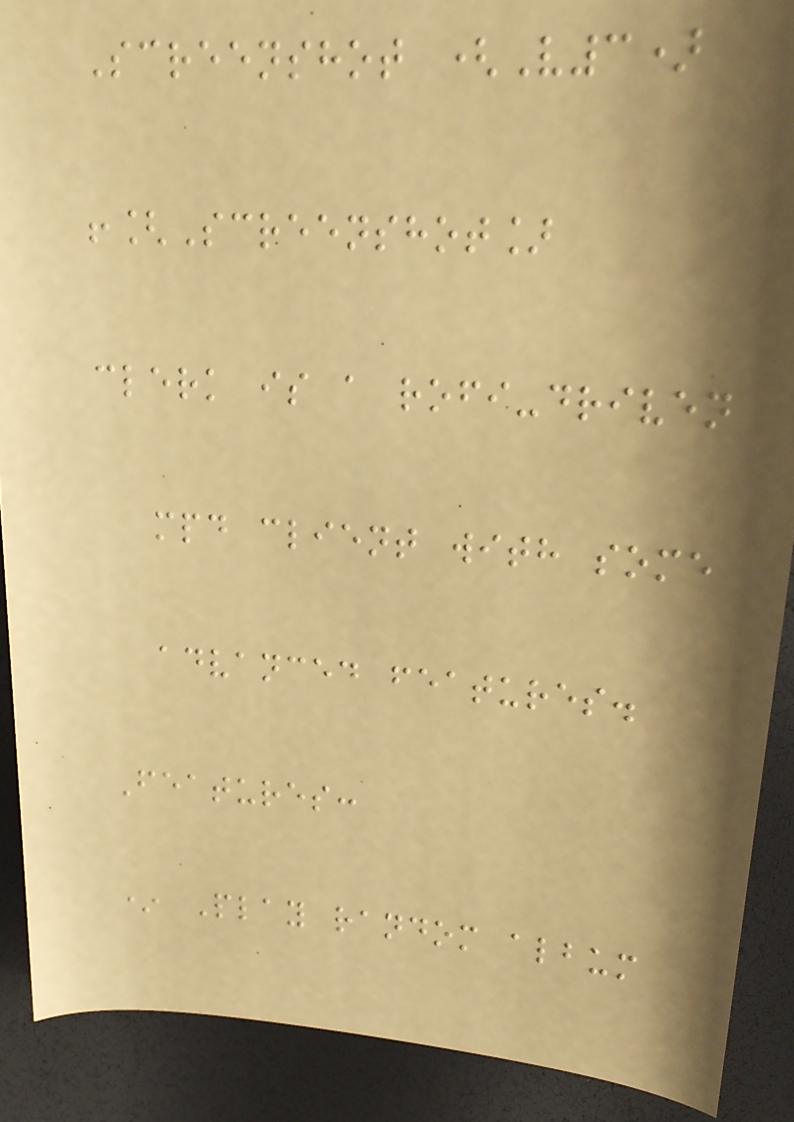Screenshot (V3)
![Screenshot]
clerk is a rofi-driven
mpd client with some
advanced features.
Features:
* Play random album
